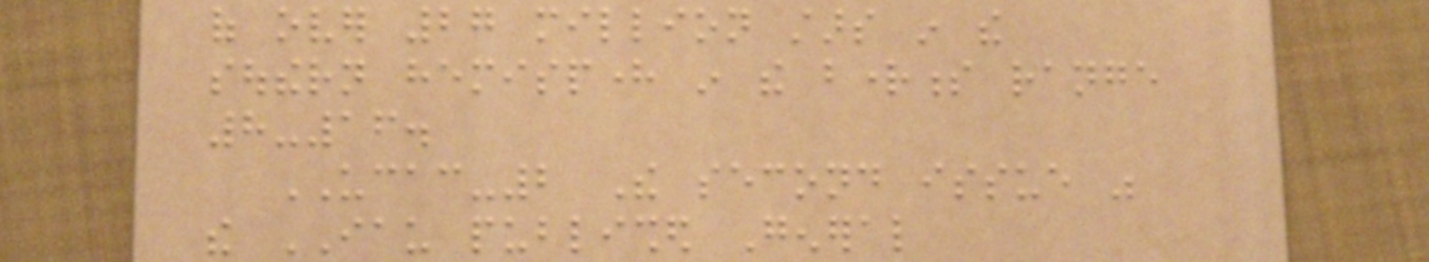of over 27 million stars in the
southern hemisphere in the brightness range
8-16.
UCAC-2 The second issue was
the IAU published General
